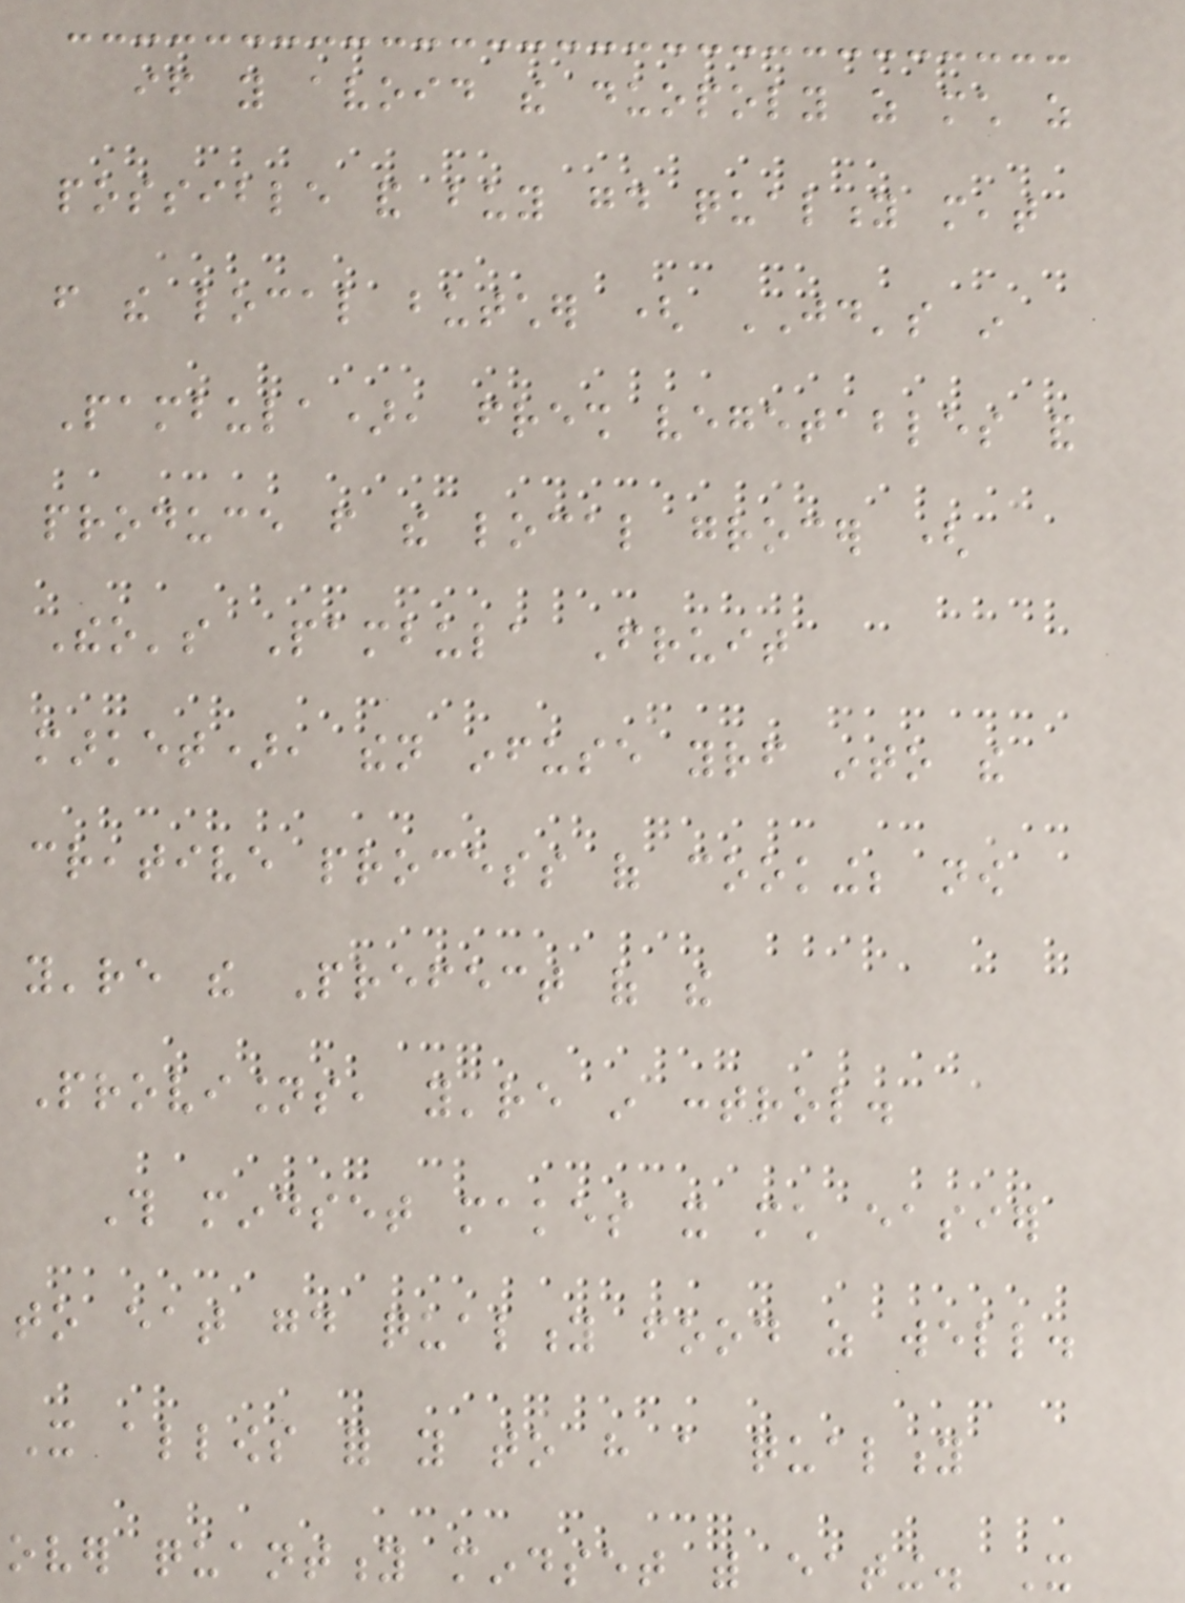if you avoid the duopoly as much as
possible and buy good quality meat
from the local butcher ( JD's in
Pambula), fresh vegetables and
produce from the local grocer (
Theo's Pambula Fruit
market), then infuse yourself into the
creative process of cooking; now
you're the Prefect of the
Provisions, you're in control.
This mindset makes it much easier
to eat good quality food as well.
It allows for you to have a quality
over quantity mindset with eating. It
